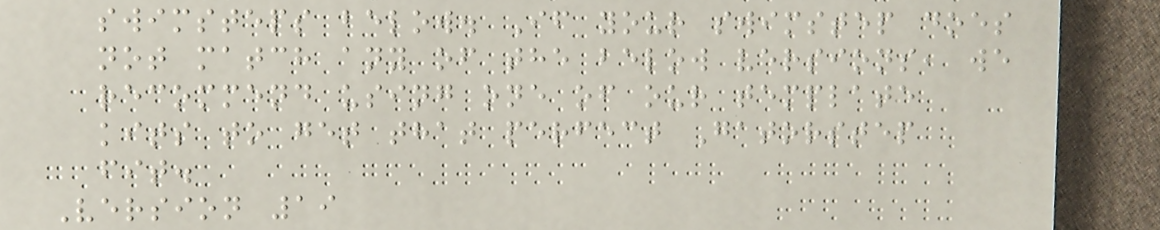swimsteps below. If your swimstep does
not match any of the below versions, we
recommend using one of our template
kits to get that perfect Gatorstep
fit.
Version 19
